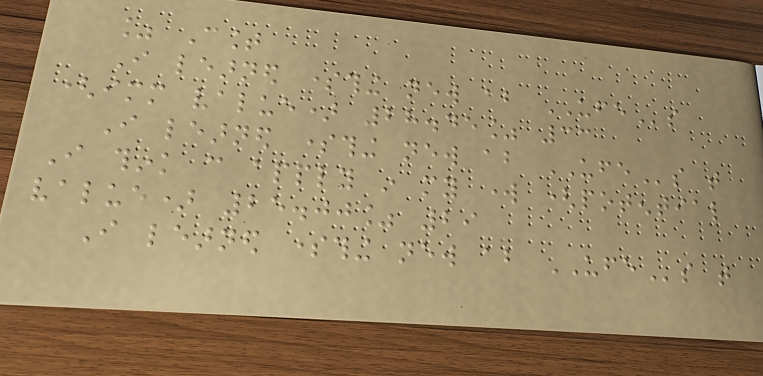% Count
I learned something new about UFEs
(immediate value) 28.45% 33
I learned something new about UFEs that
I think can apply in my work (potential
value) 25.00% 29
I learned something new about UFEs that
